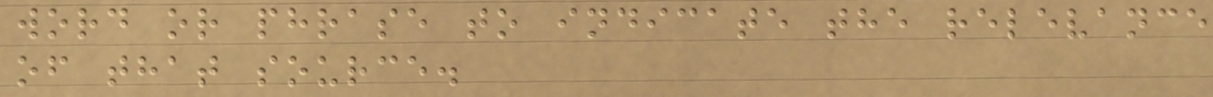word or phrase to indicate the relevance
of that source.
